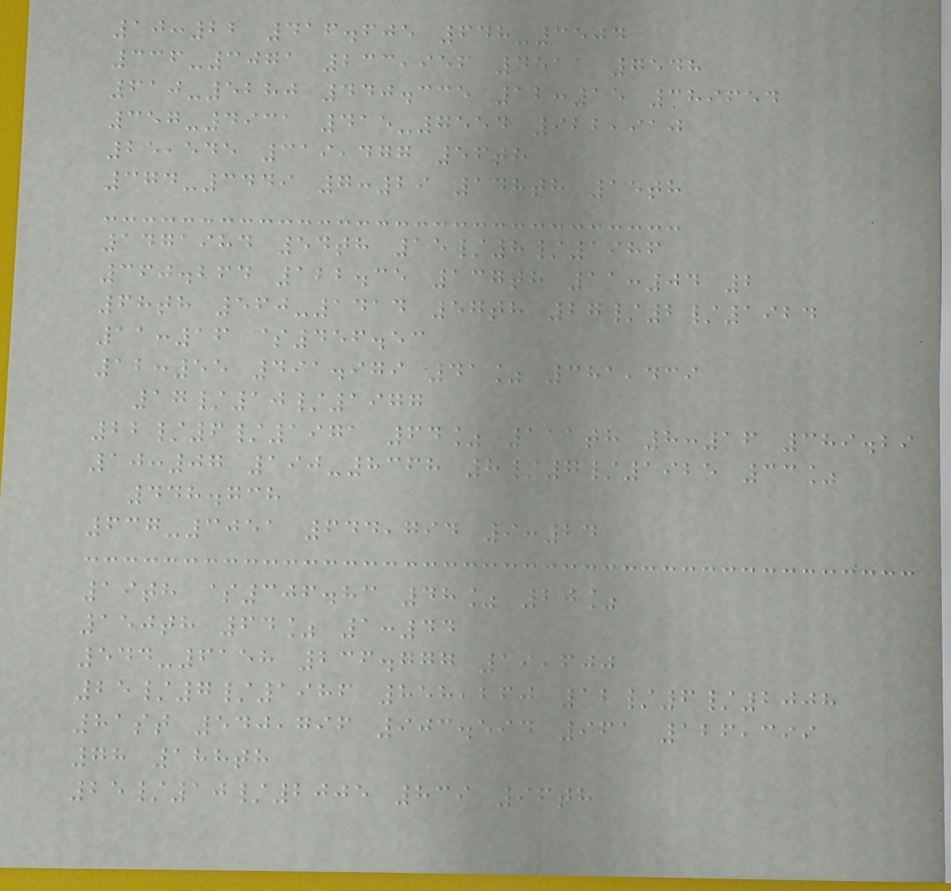10:22 416.605 648-3504
336-3071 233,956 4511 7548
610-5280 440.335 12:15 389654
357-4931 415-7554 922,910
25,545 319,477 56th
374-3449 7:29 148th 15th
1471984 54th 15/8/1986
360.264 122.35 137th 11:04 2
68th 560-1414 57th 27/2/1924
11:16 $456.53
12:55 491.979 41% 381,439
17/10/1977
22/6/1971 64% 111th 8:16 389.29
10:07 190-8368 8/7/1925 33%
448.738
637-3051 644,794 9:24
19th $306.83 48% 20%
150th 64% 1:44
544-6158 236.777 19,600
25/7/1986 858,260 12/6/2008
81st 540,796 903.594 961 126,399
78 188th
25/10/2005 839 96th
